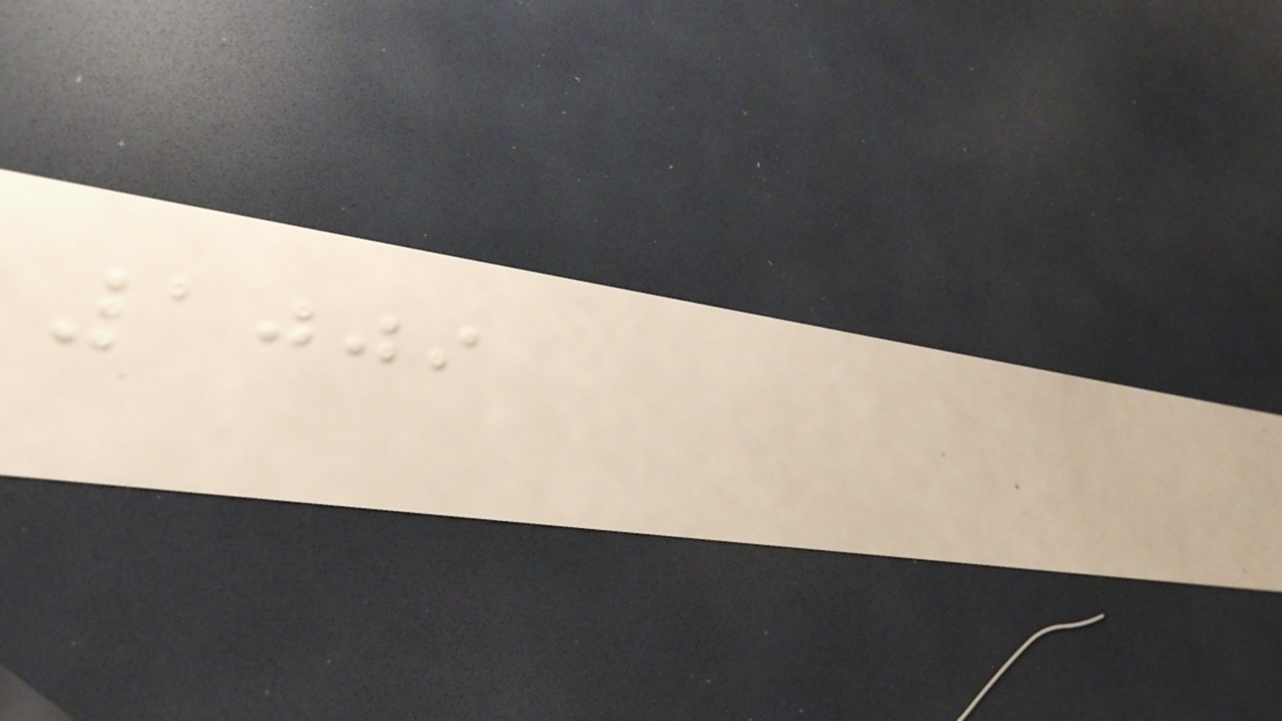1009
